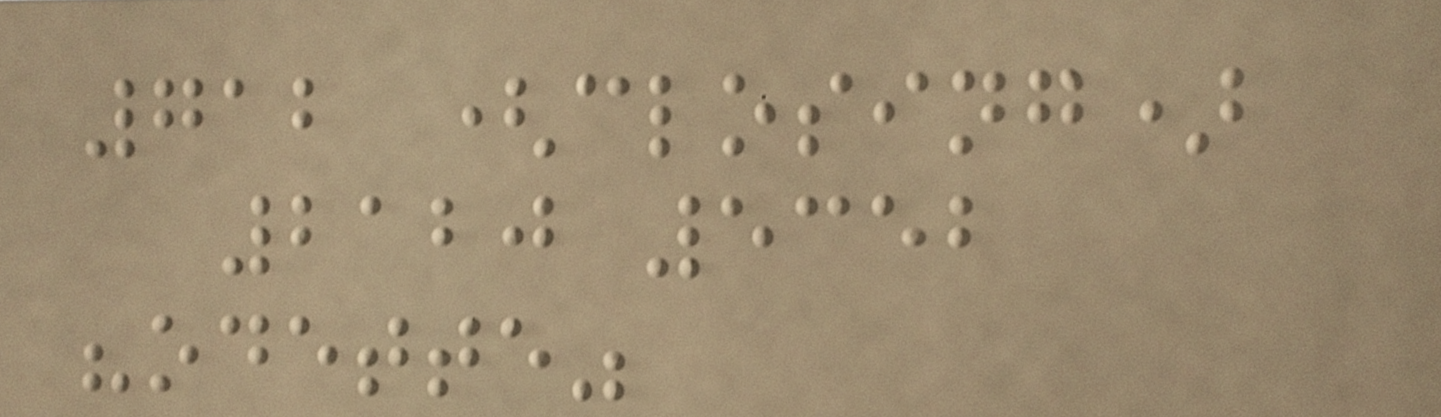712 (closing)
2120 5352
"odette"
